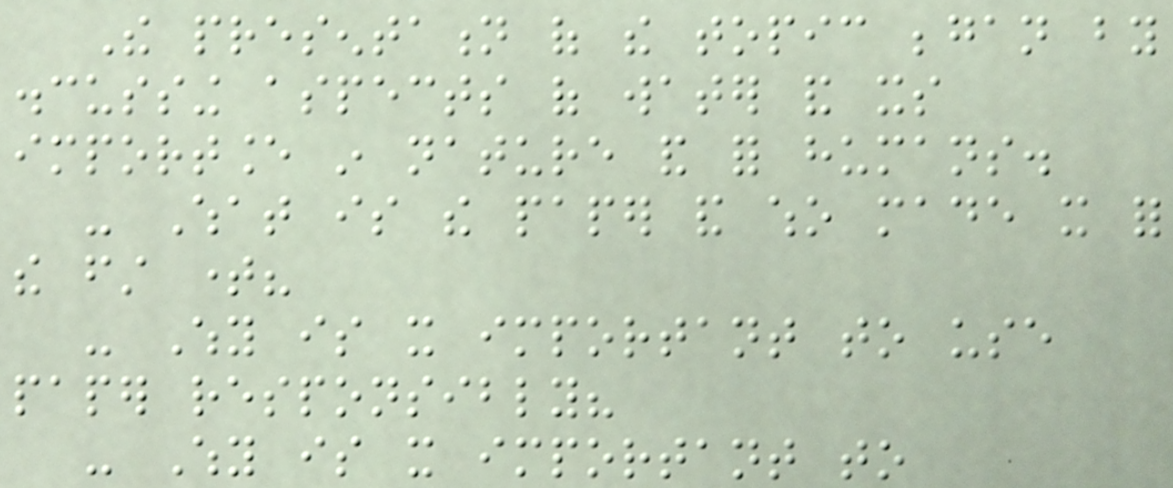The presentation of the topic began by
discussing aspects of water and its
importance in nature and for humans.
- What is the paper and who made it for
the first time?
- Why is it important to use
paper responsibly?
- Why is it important to
